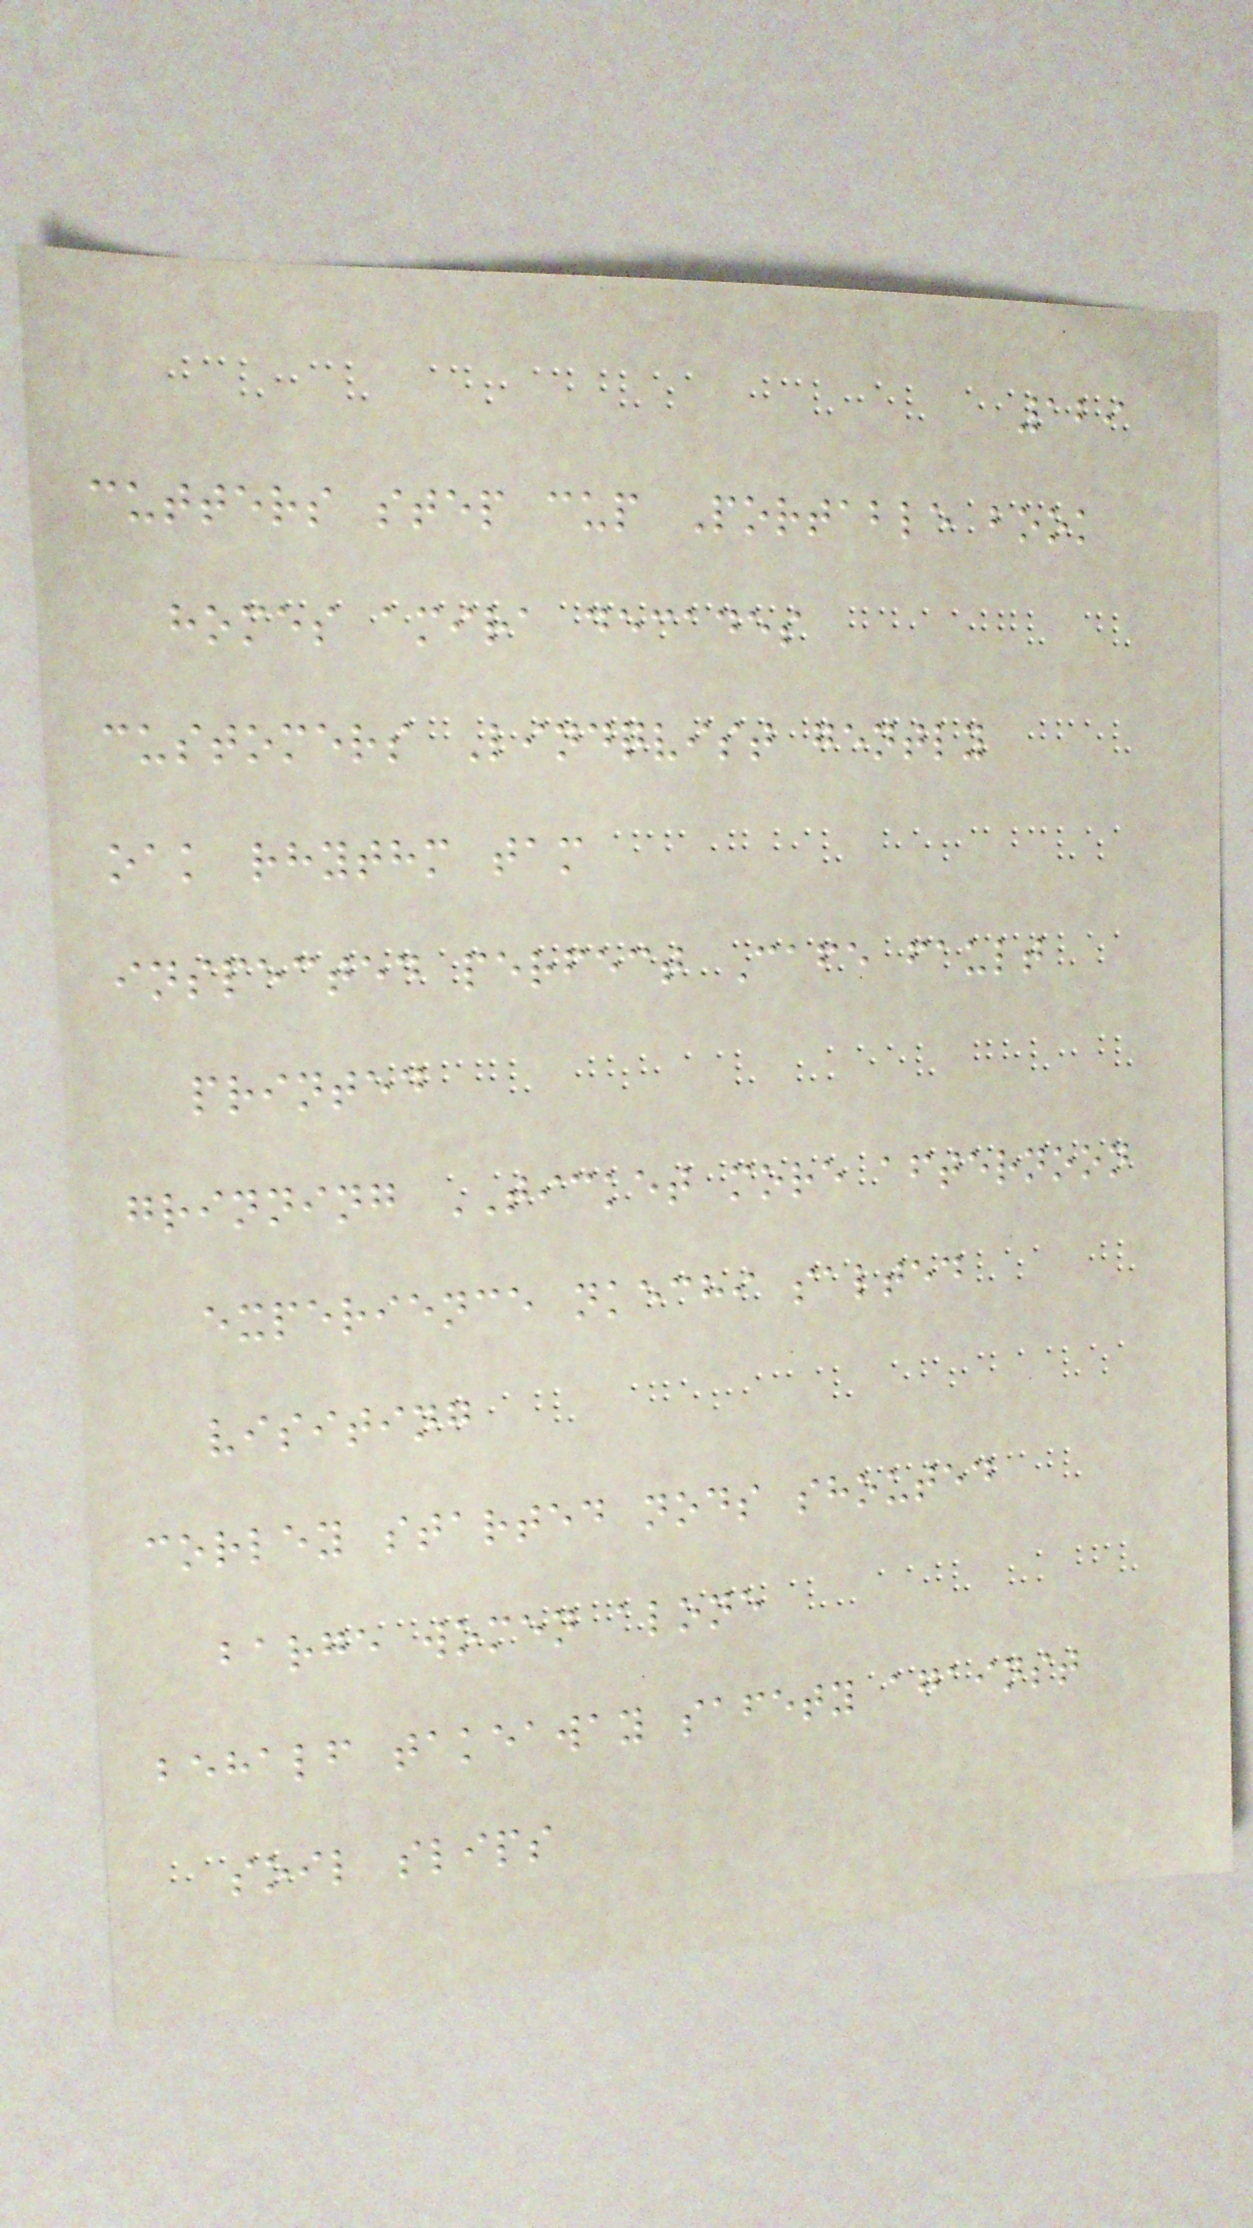129
cutters step cup Portable book
homes amira decades
customers Lindqvist gently
oak rhythm tam
inspected perfect Cafe fault
printed
grinning TICKET more afternoon
experience nkechi salted
visiting
corley started nods shouted
barge women alone
behalf takeaway safety against
soil slips
